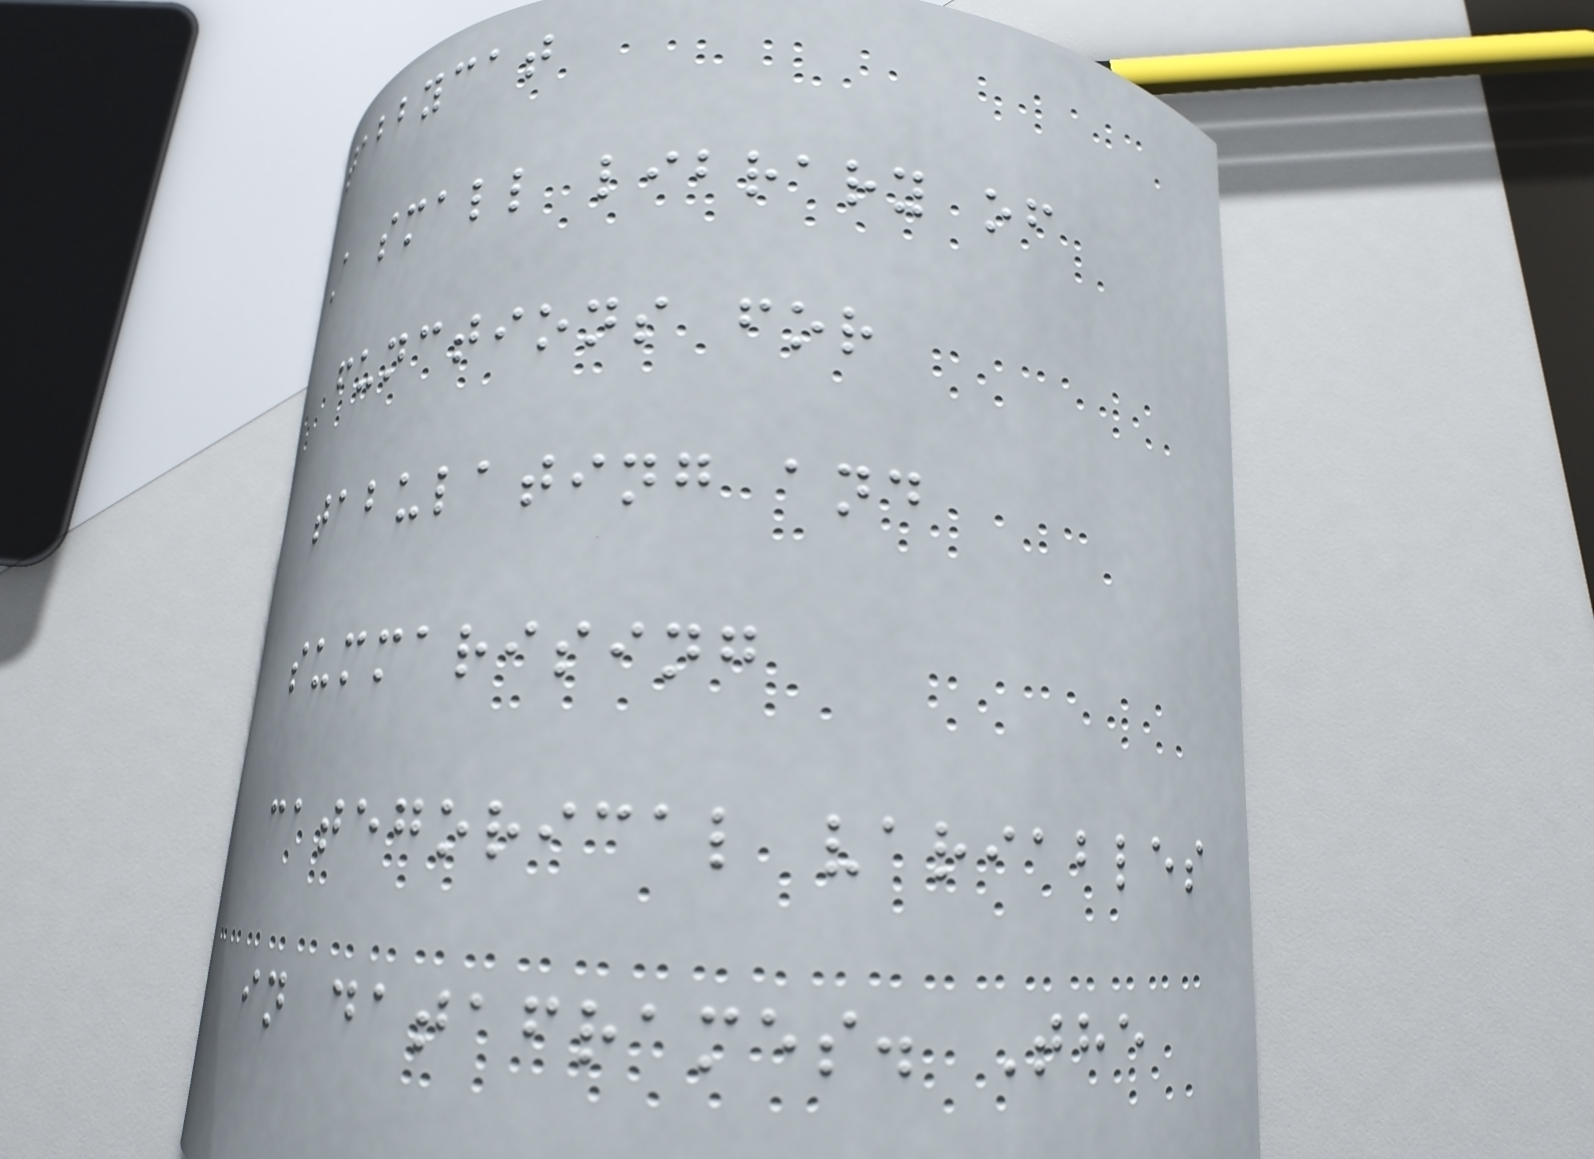tabbycat
A small library of
functions for
tabulating and
summarising
categorical variables
in dataframes. The
